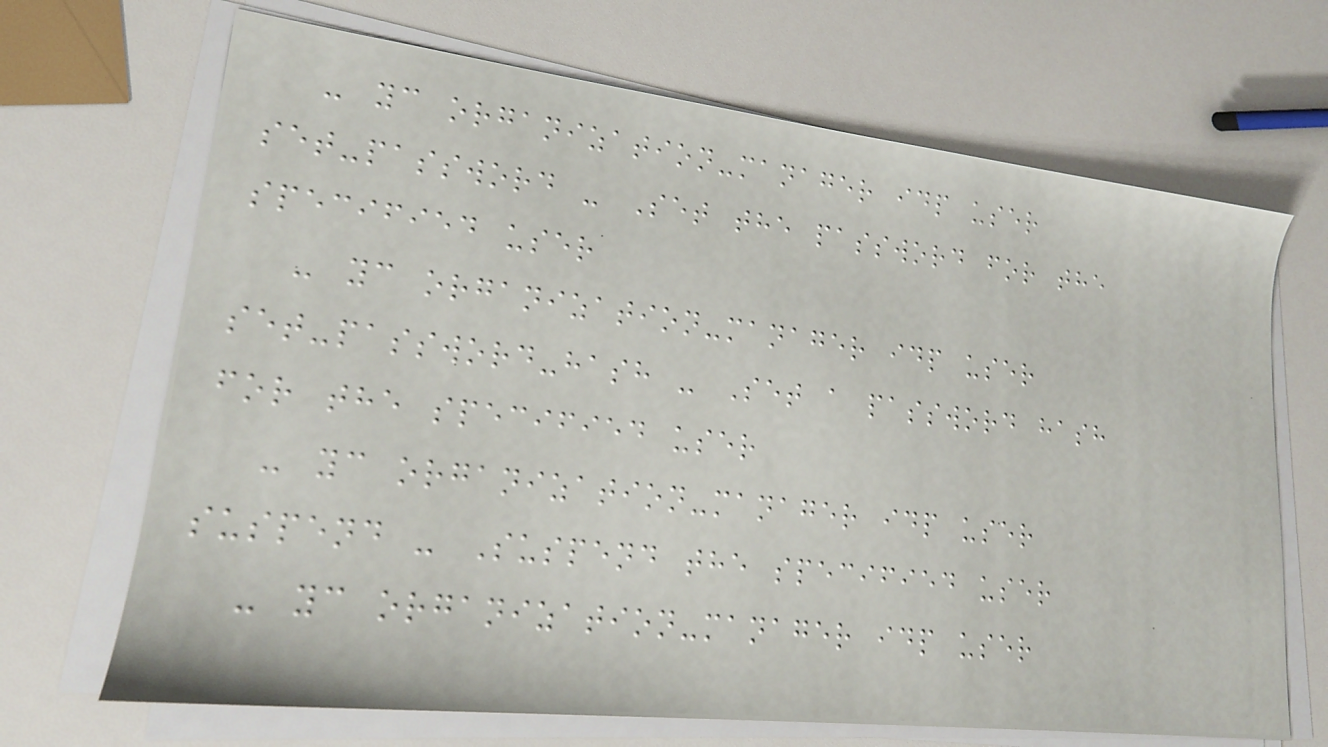- yc organization-manager idp user
set-password - Set the password for the
specified user
- yc organization-manager idp user
set-password-hash - Set a password hash
for the specified user
- yc organization-manager idp user
suspend - Suspend the specified user
- yc organization-manager idp user
